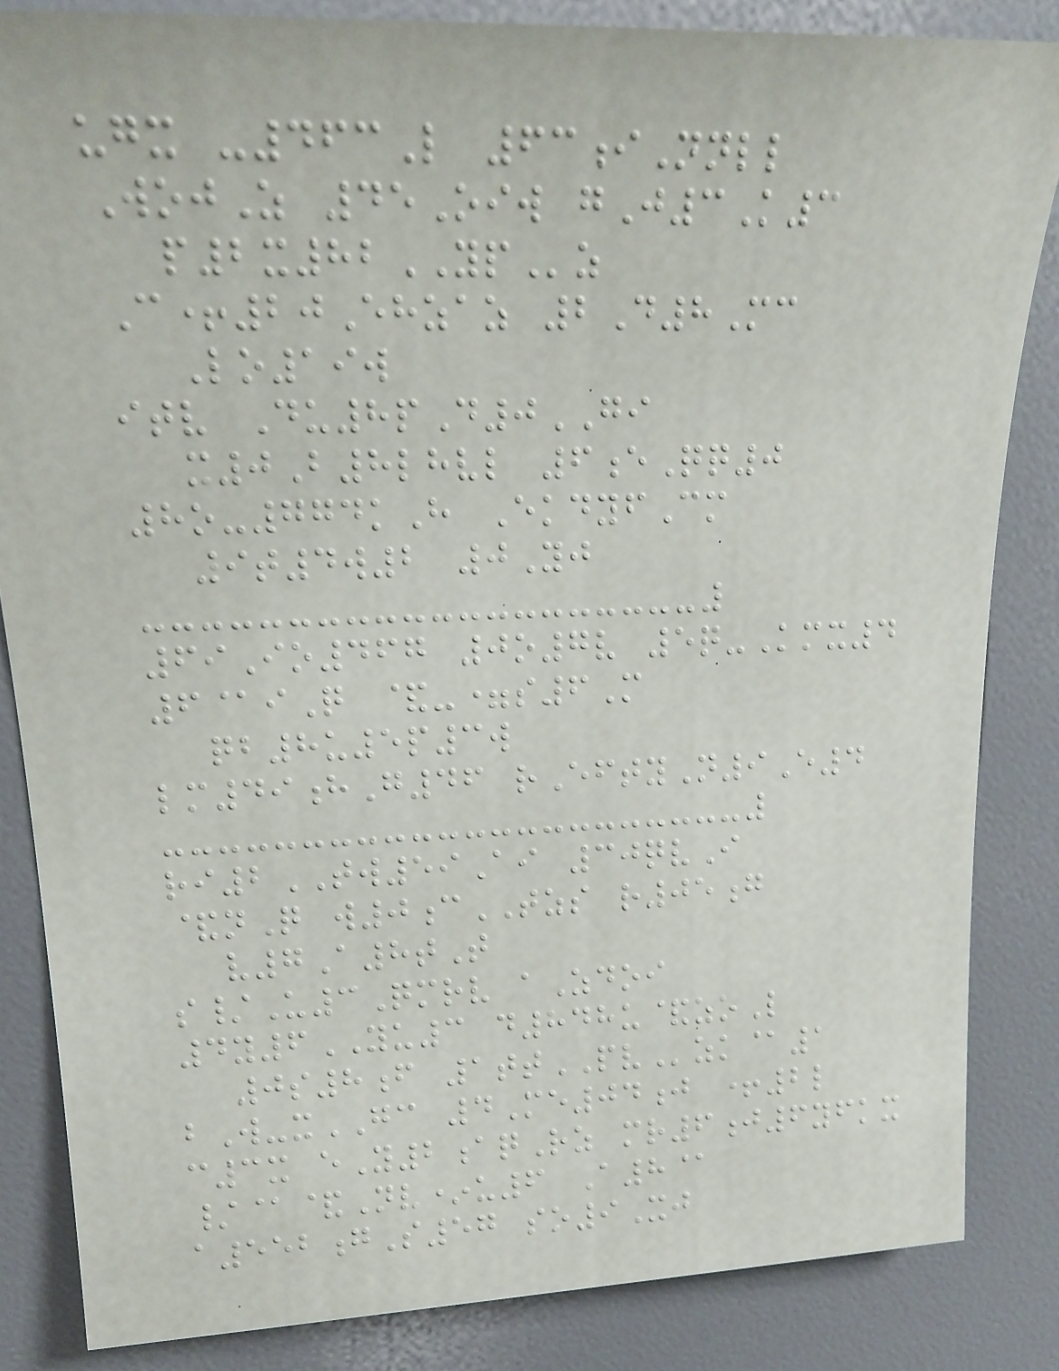ugx -463L 63iNnll
WojZ 45Oiw gJ3K3
p2x82YPz
C+20Ehzaz 2D8Mc
Lo19w
itv Du8pD0GI
x0B8lhvl 6eQq0
8o-774kH EkdyfCm
9t4w2 0Yj
69Io467 0o7v 5q-Kmx4
6@iQ &-=s6M
qb8u5p3w
lm49hG46 rEftyN9E4
ri2TW59Ai 30qvI
&nQ w0cTZS r05g
v7A8tT
s/U3Qmrv aZdoi
4y6YU3 d848u&zoL
0s8f 1ttPVzk@1
bW-xGC 4Me04j +2l
c3x eY2aqRz mr6j6yfkx
/@&Nv*u6 A8@
a552gS57 so9Xj
